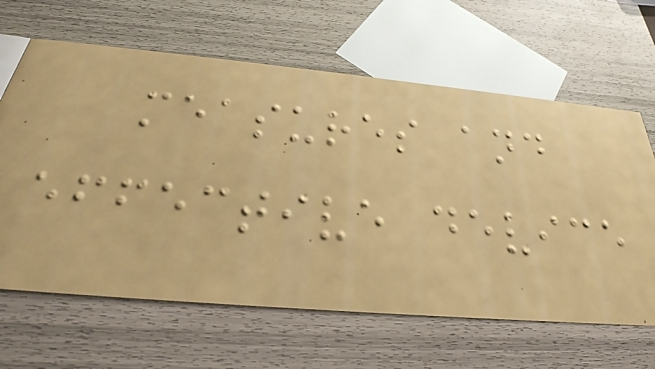measures and
effective device
